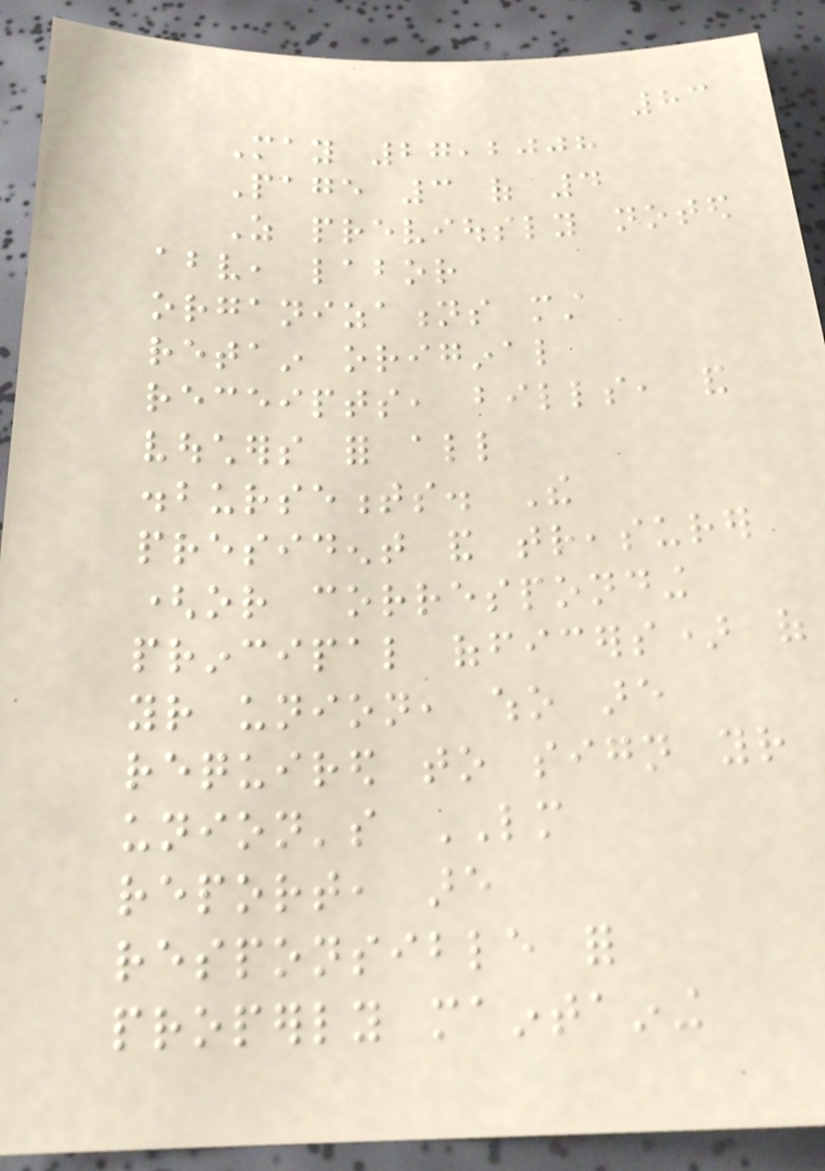83
May 27,2008
Page 3 of 4
As previously noted
above, labor
organizations must
retain original
receipts, bills, and
vouchers for all
disbursements. The
president and treasurer
(or corresponding
principal officers) of
your union, who are
required to sign your
union's LM
report, are
responsible for
properly maintaining
